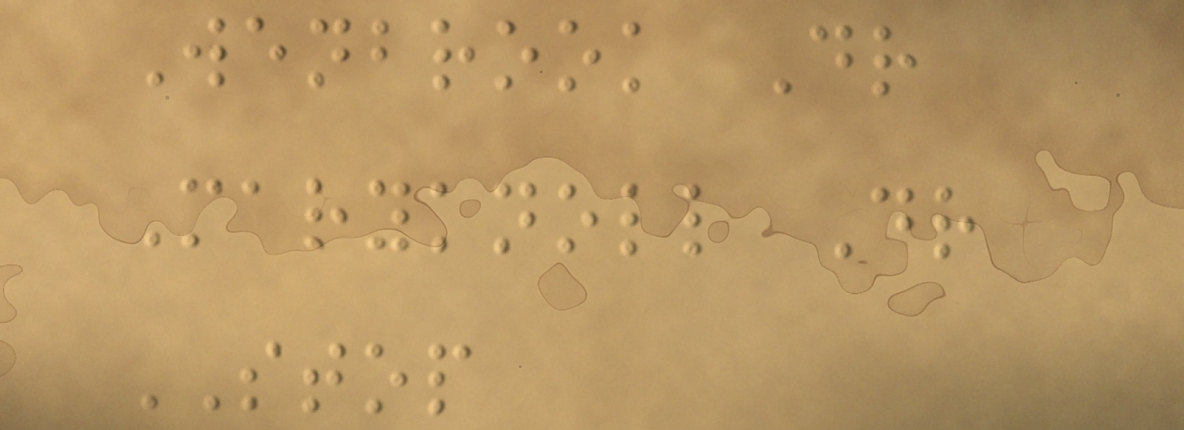Wenbrook Dr
Maryknoll Dr
STOP
